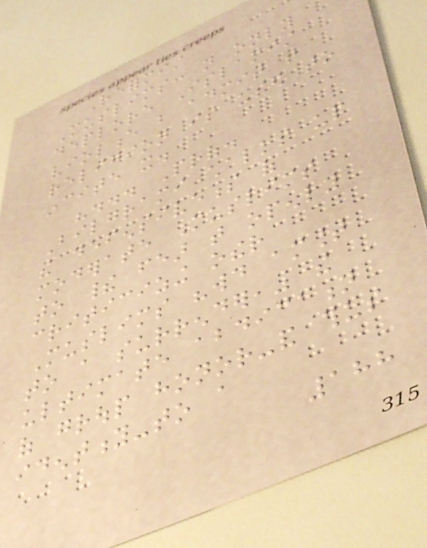Reformist
Muslims: not only
deplore Islamist
violence but admit that
religion is used to
incite it.
"... Prof.
Bilgrami chalks up
the defensiveness of
moderate Muslims
to their fear that openly
criticizing other
Muslims "would amount
to a surrender," the
ultimate abdication
of group honor-and thus
identity-to a
188
